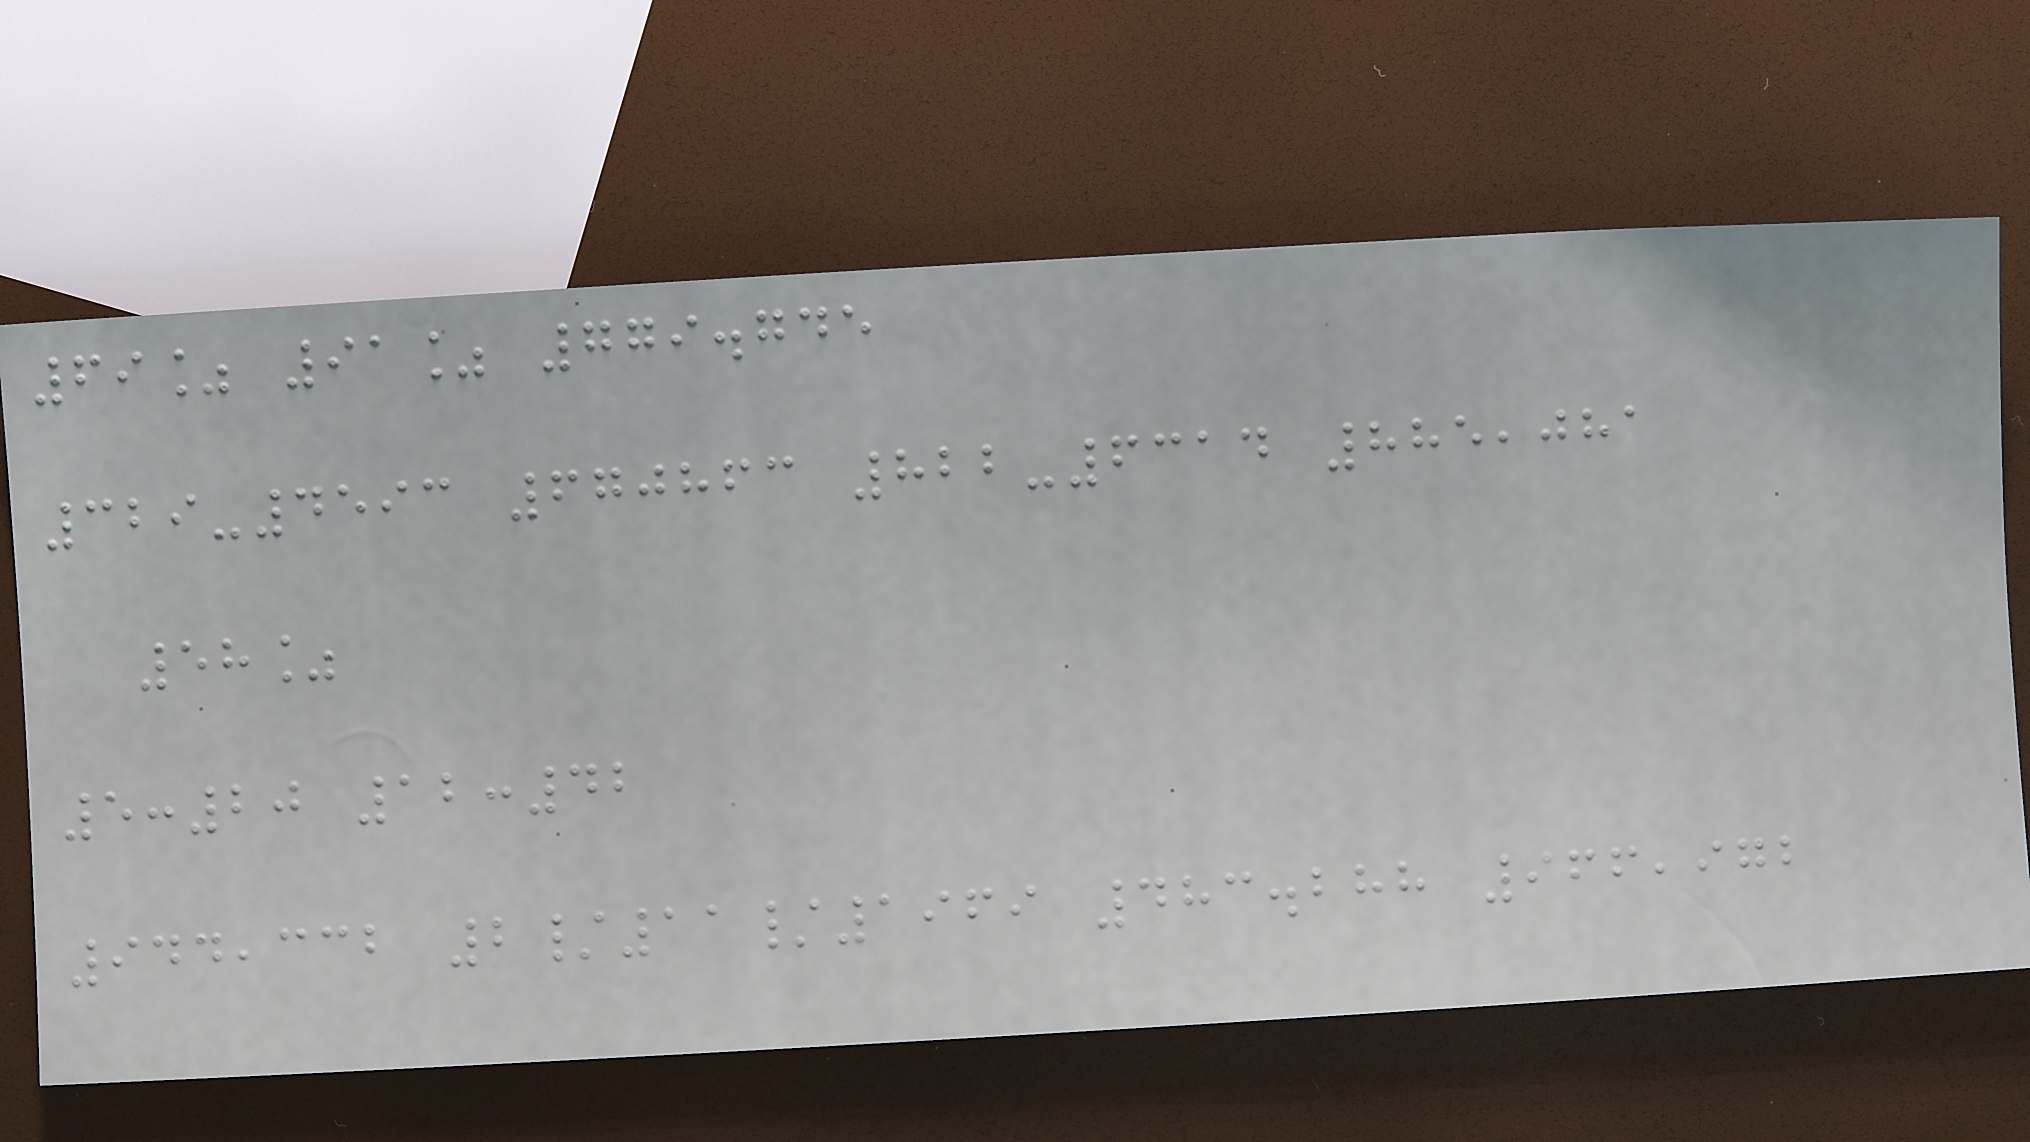69% 91% 779.745
329-4593 670863 822-6314 885,081
58%
5:20 12:42
944,332 2/11/1969 483.288 966,972
